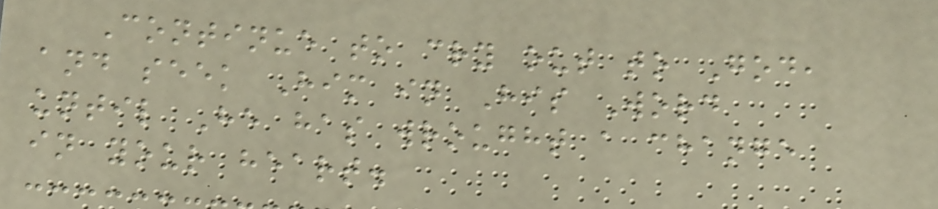Continue to cry out to God,
and seek Him in His Word
until He has wrought a change
in your heart.
